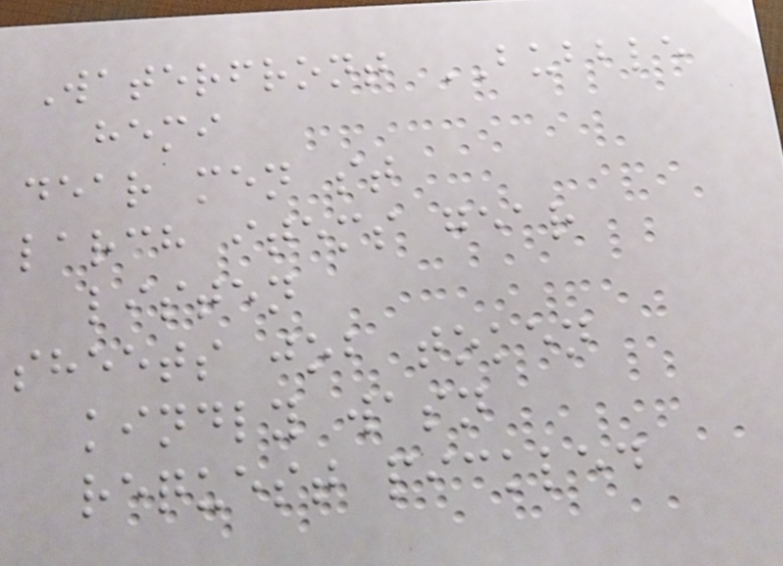Waterfront BUBBLE
hemi
dear men st
larch items gear
listen
sheets job token
kindly wasn
request pickled
